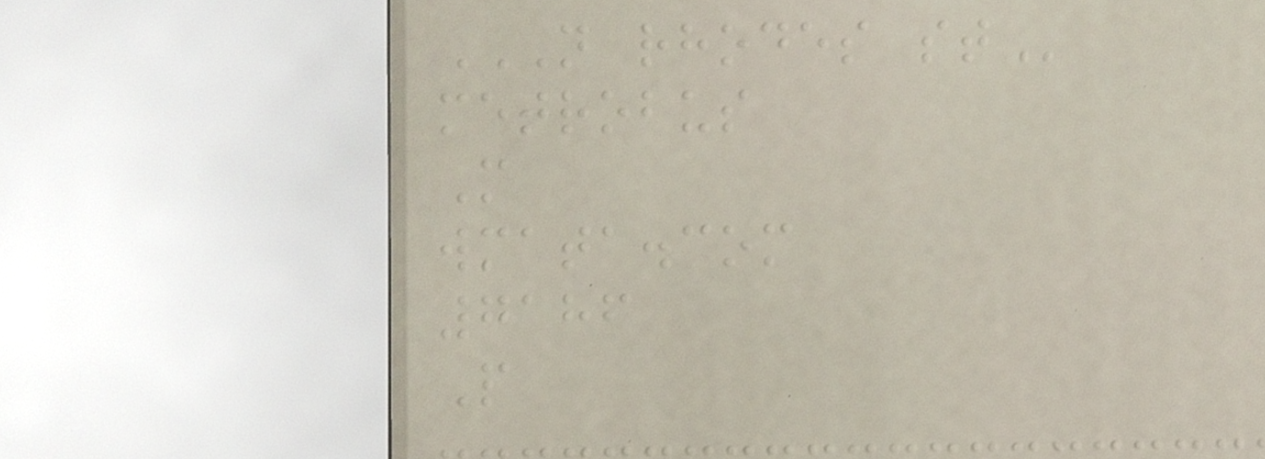N RHODES ST
metrobus
M
wmata.com
7186
P
